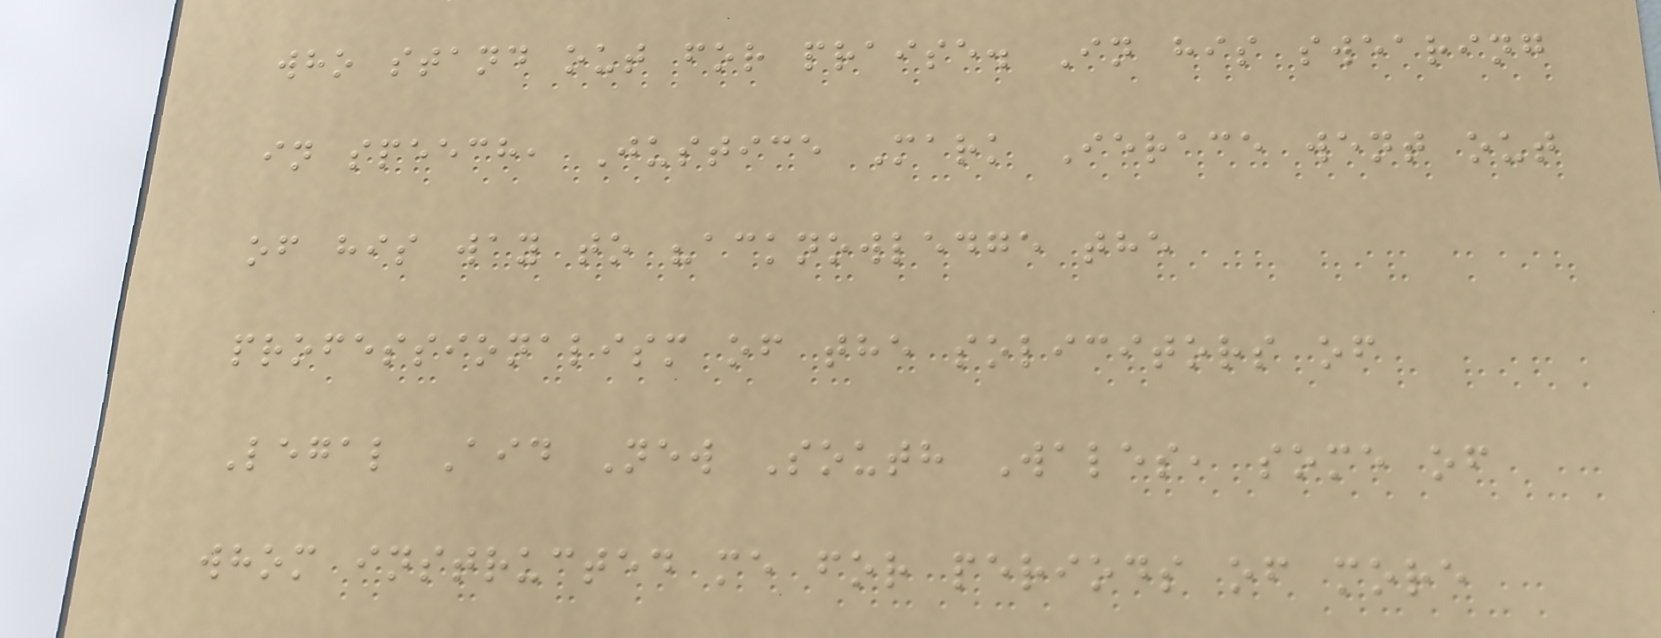who stand out for praise. In his swearing
in speech, Justice Mark Ierace went out
of his way to "acknowledge the
professionalism of the solicitors of
Legal Aid New South Wales, some of
whom instructed me for periods of more
